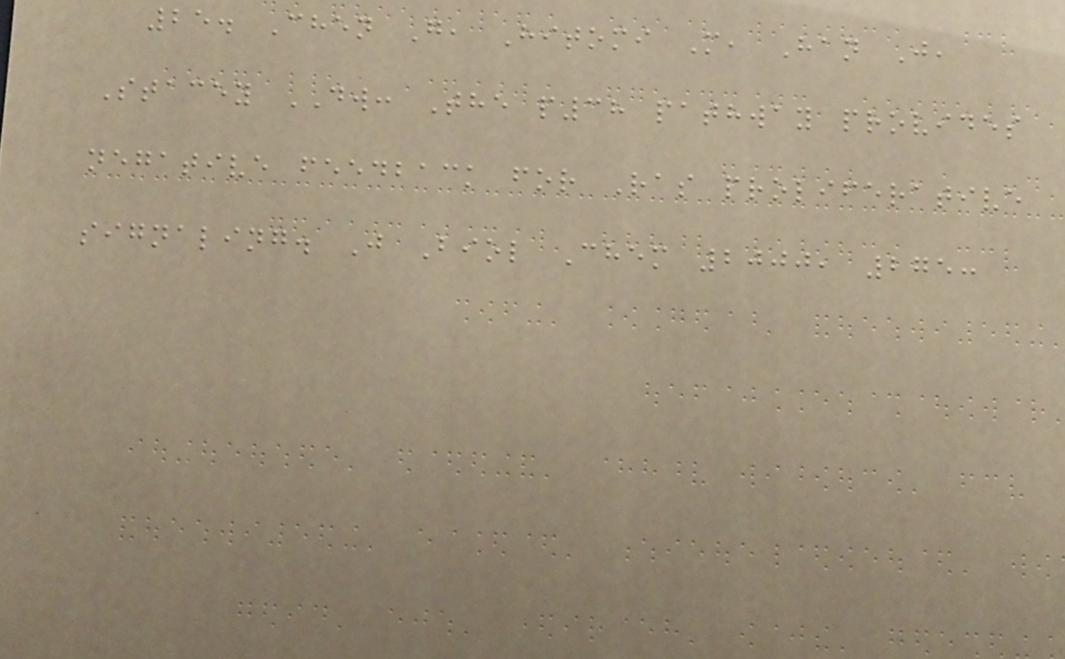25. Chen G, Hitomi M, Han J,
Stacey DW: The p38 pathway provides
negative feedback for Ras proliferative
signaling. J Biol Chem 2000, 275:
